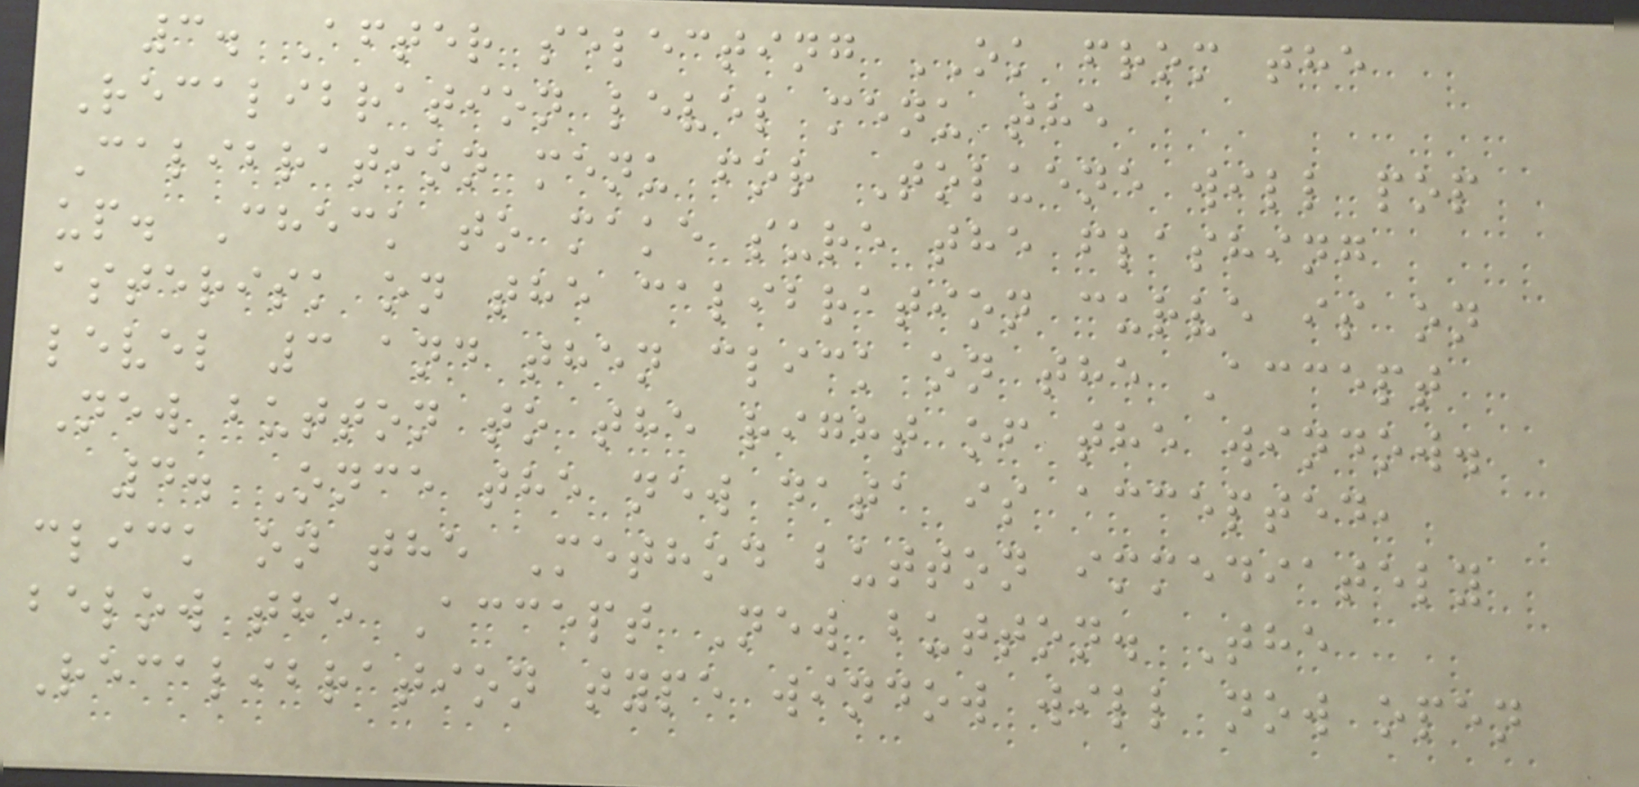3. After selecting OK from the
Recalibration level menu the
Calibration menu for Toluene will pop
up. Check to make sure the flashing
asterisk on the calibration curve is on
level 3 and then click on the Accept
New button to the right of the window.
4. Once the new data is accepted,
click on the Method button immediately
below the Accept New button. The
Recalibration type window will now open
